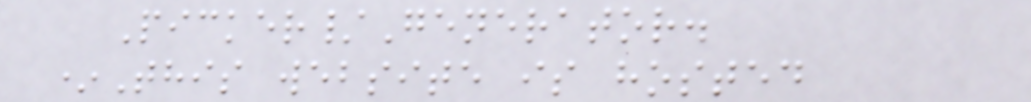Picker/Generator.
*This website is hosted
